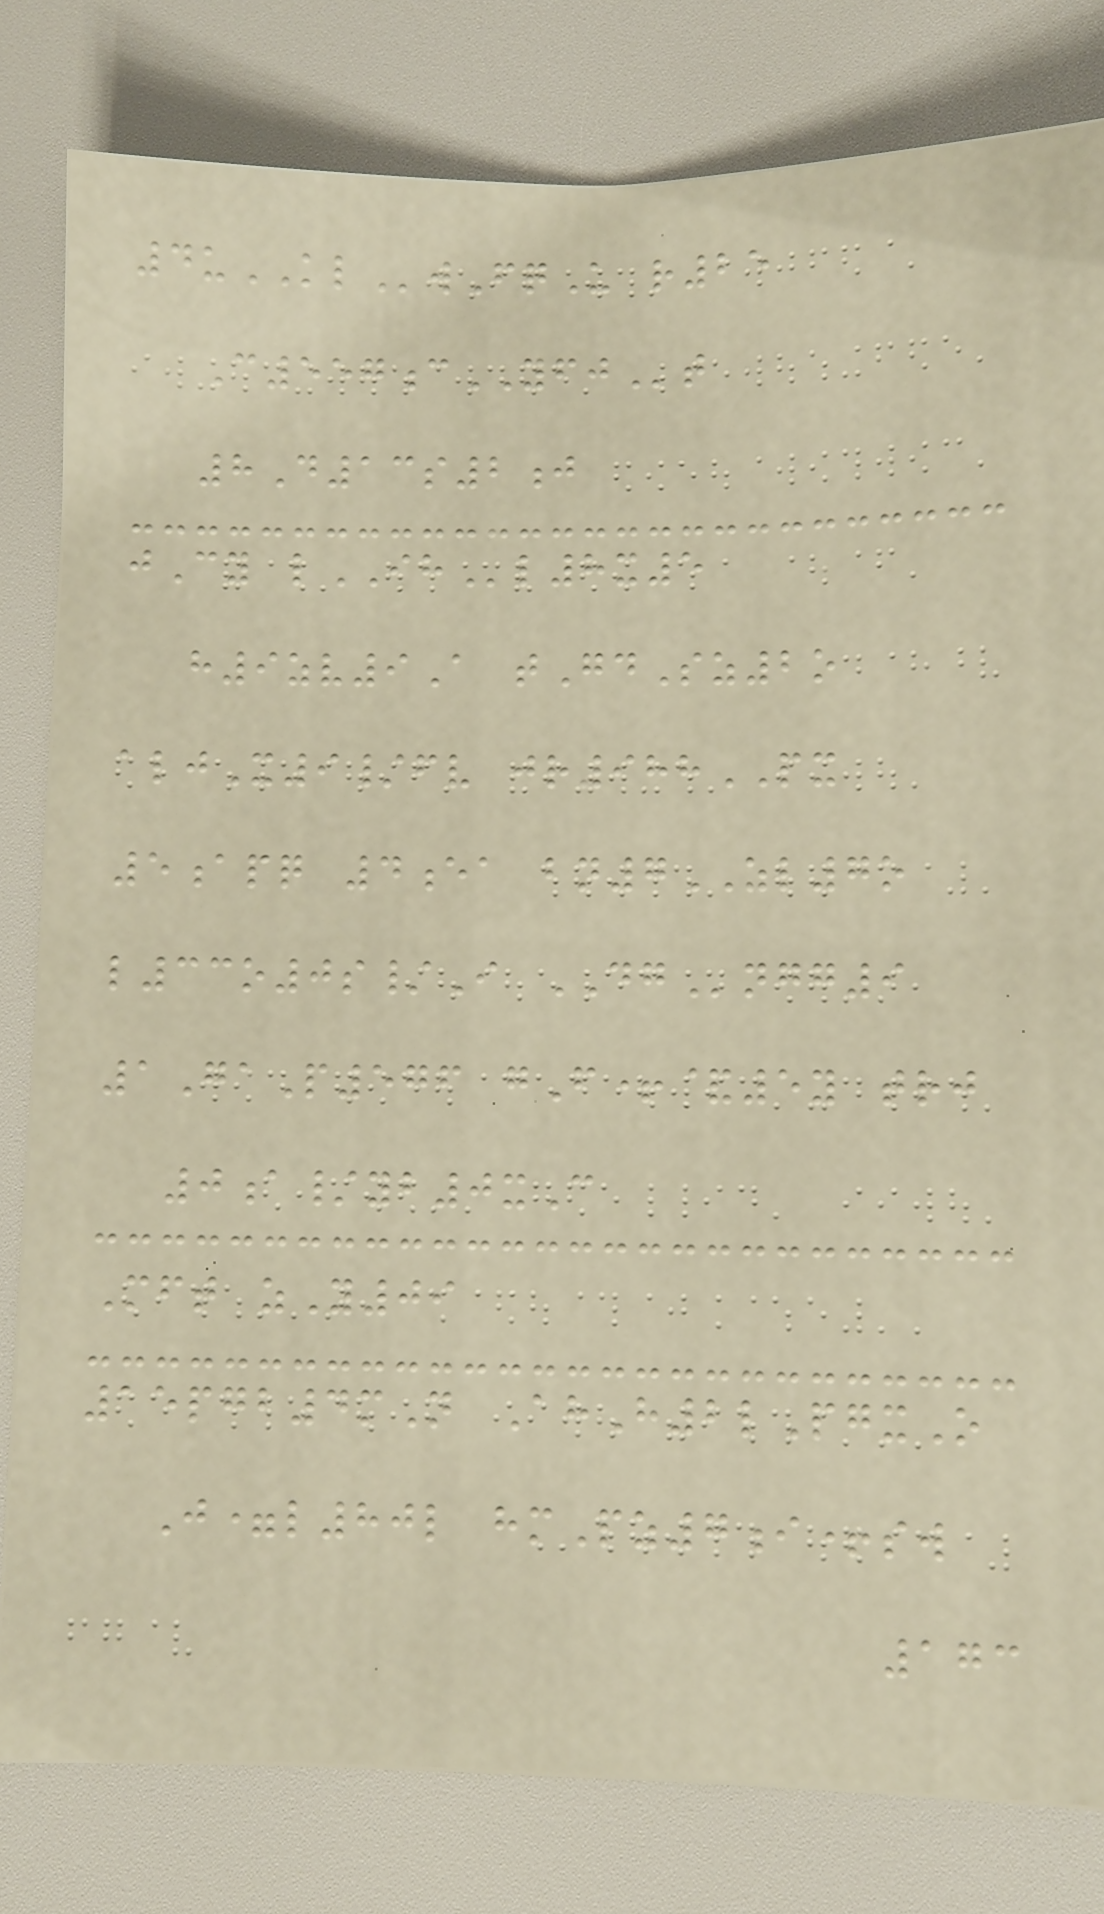4uKLwFqU r25
C557cYFJt
8D13s2j
jCy lIHl8x5
h9zv9A tGdSz2o
aljX9/fv jr988PX
5apq 4ea bn7ZL7o
l33o0s/I DGngg9
1GaP576 gF+&5y trj
0a/yb0xC
Mft zY09
15pgb4mN AhH2lPgxO
J=l80l hmPz7i+sw
173
